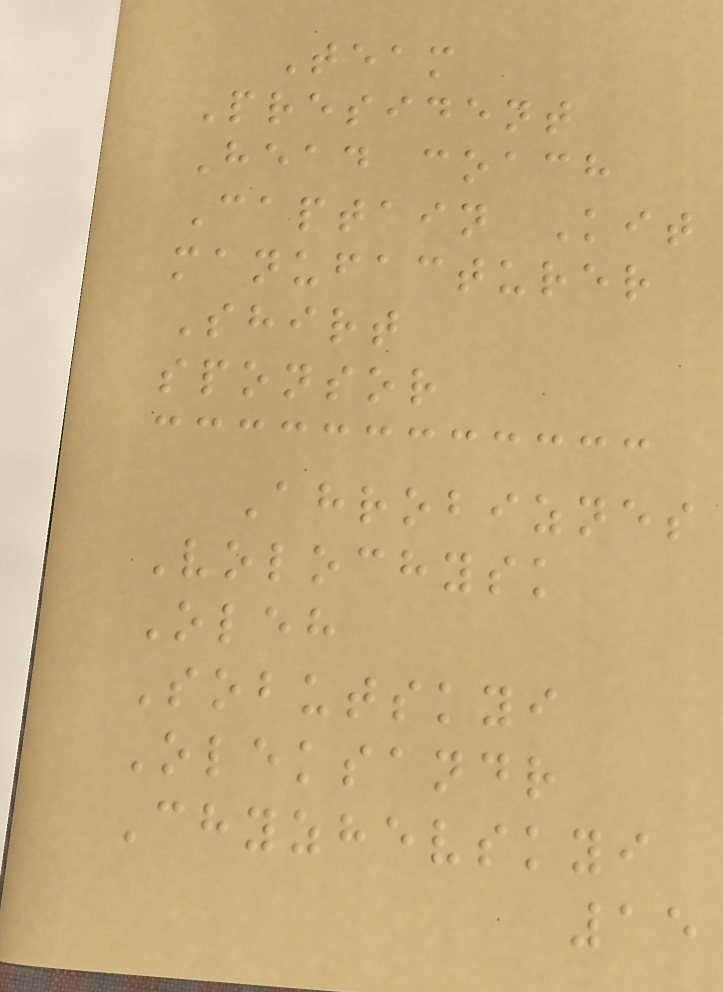Team
President
Head coach
Captain Kit
manufacturer
Shirt
sponsor
Ahrobiznes
Volochysk
Oleh
Sobutskyi
Oleksandr
Chyzhevskyi
15
